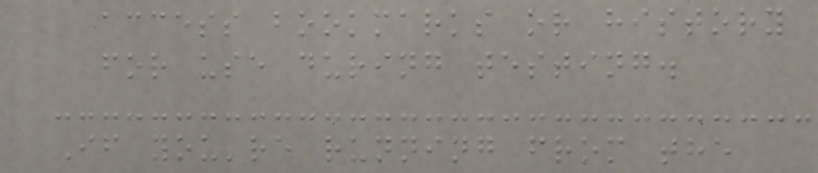access bookmarks or history
for use during testing.
If you're running from the
